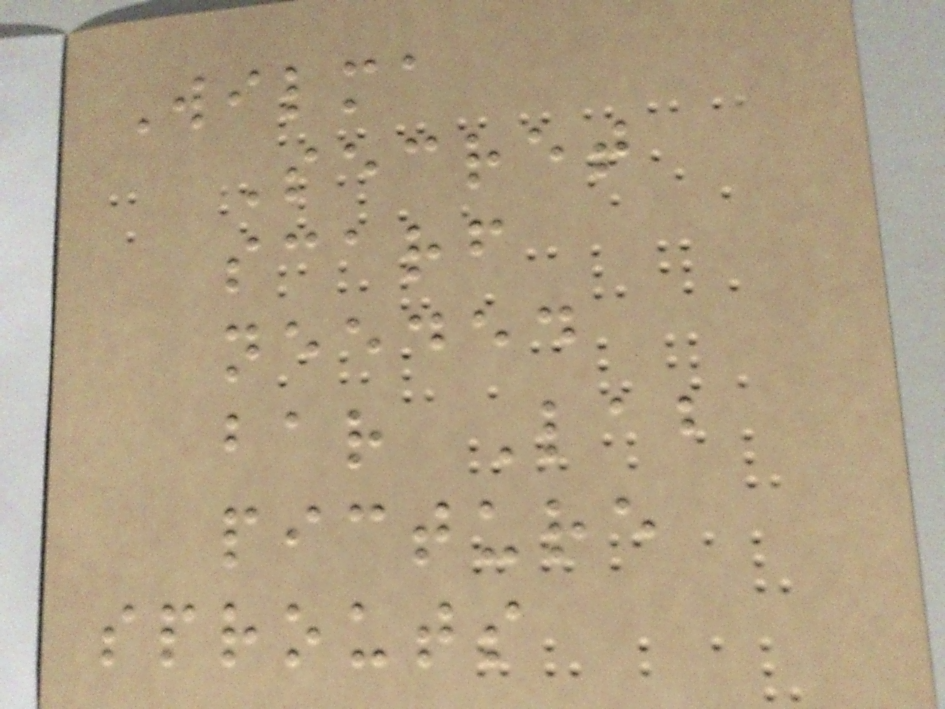Wilma
Secret
scarf
needed
bar Lab
picture
sprouts
